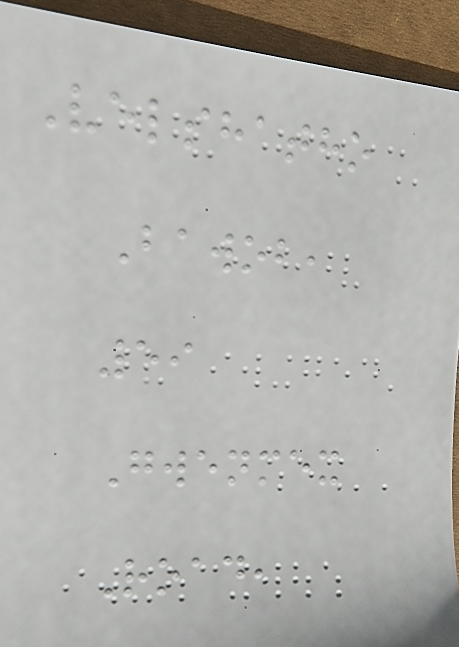Velshatho
Bawob,
59
Gwenmex
Road,
